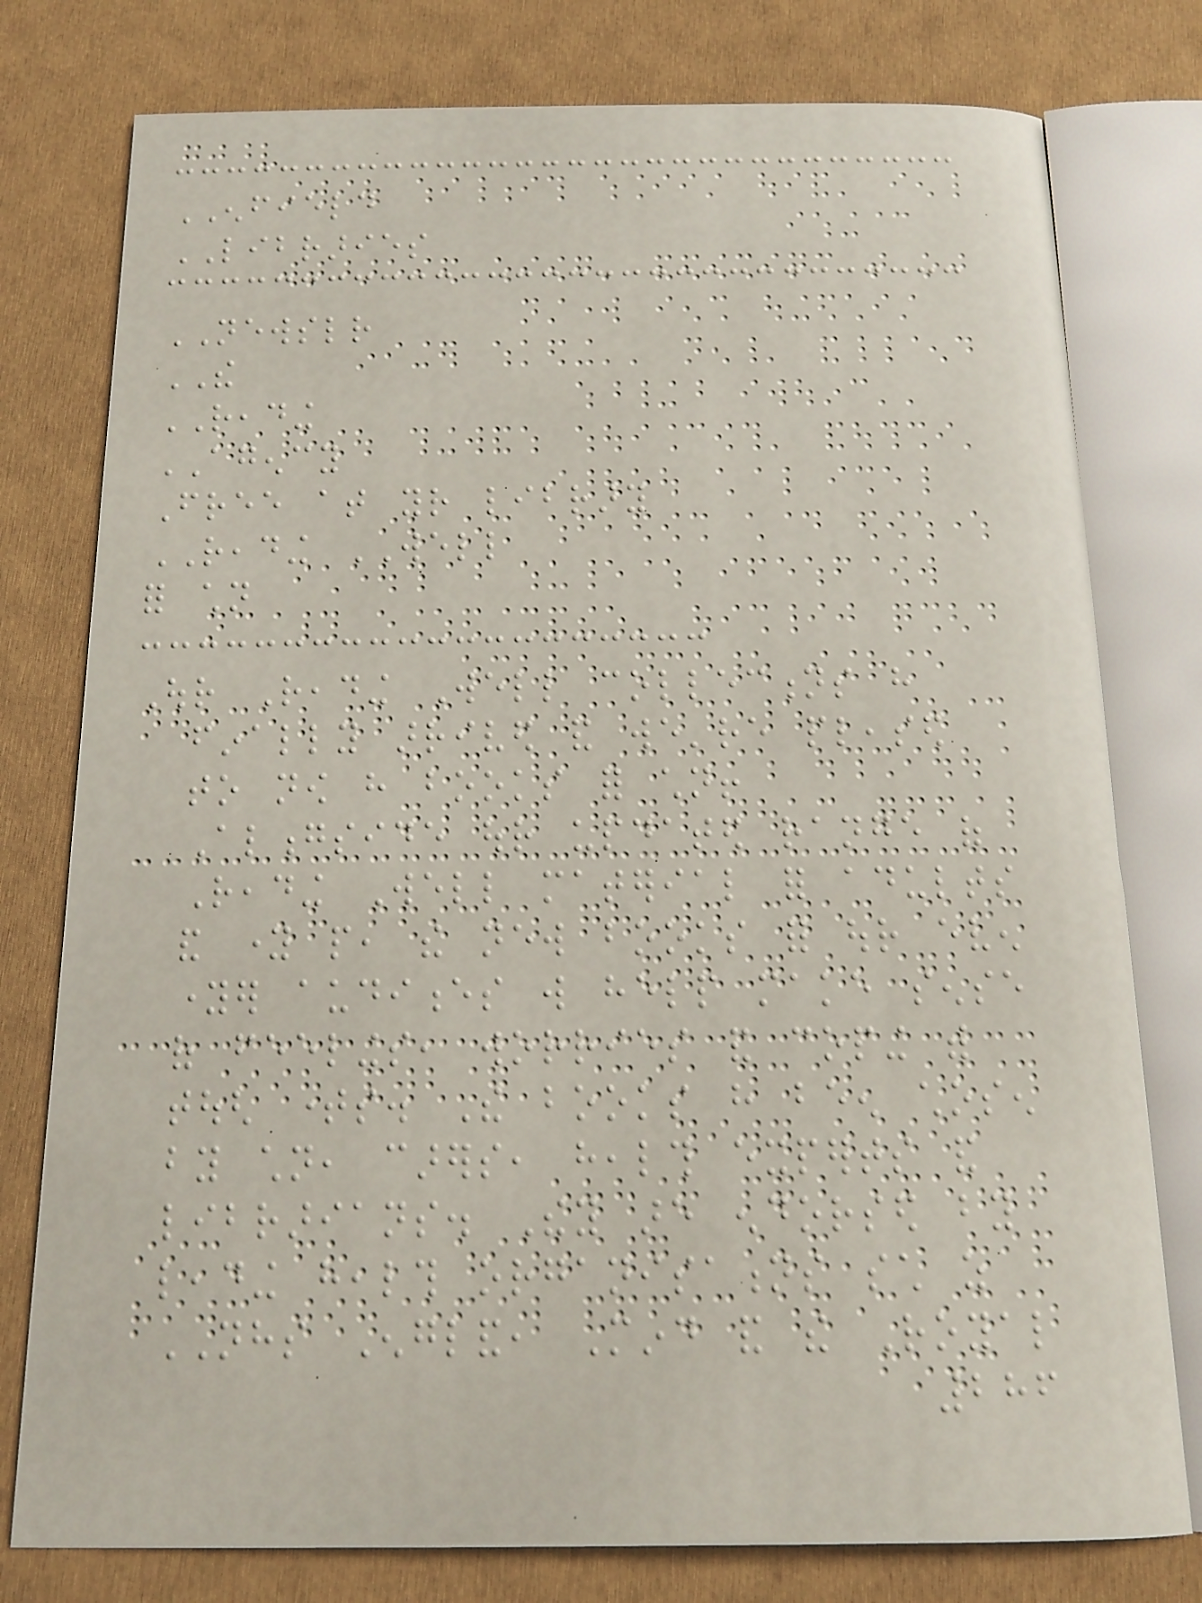ENFIELD
LIBRARIES
NEWSLETTER
THE
READING
AGENCY
Free at your library
READING WELL
for children
Our Reading Well collections have
finally arrived and we're pleased
to now have books for children!
Alongside our updated range of
Reading Well material for adults
and young people, the new books for our even
younger audiences will help make sense
of feelings, worries and coping with
tough times. The books have been chosen
by children, carers, health experts and
librarians. They are endorsed by
leading health organisations such as
NHS England, Mind and the Royal
286
